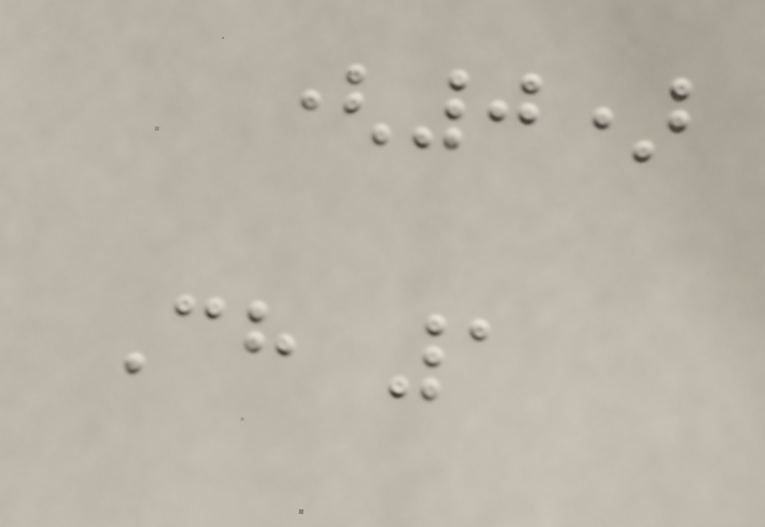(0)
Ch 1
